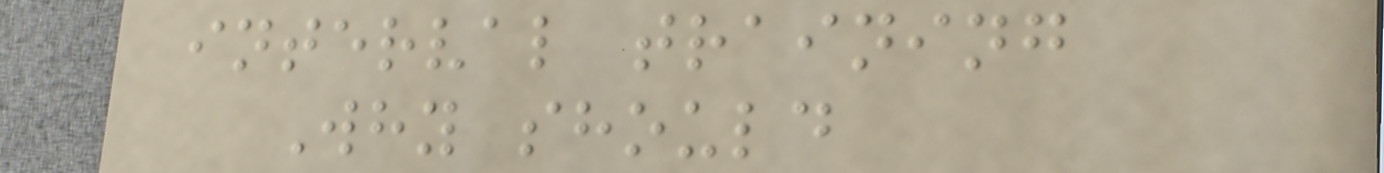interval training
Why should
